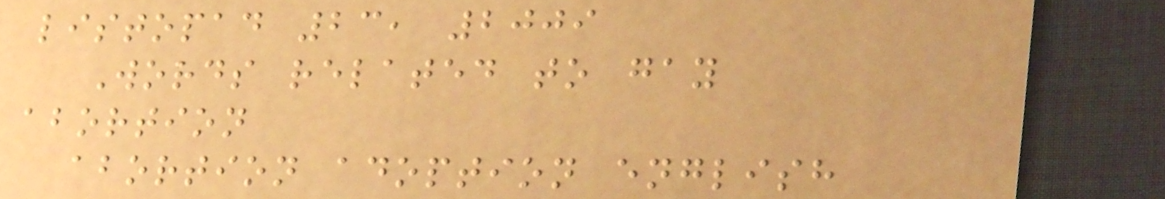listopad 23, 2009
Words related to gay
abortion
abortion adoption english
